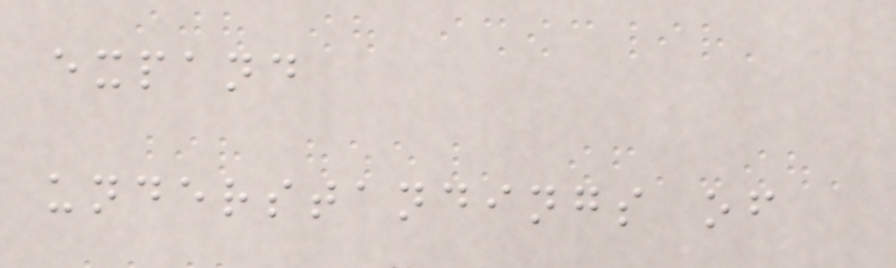expand
understandings of
